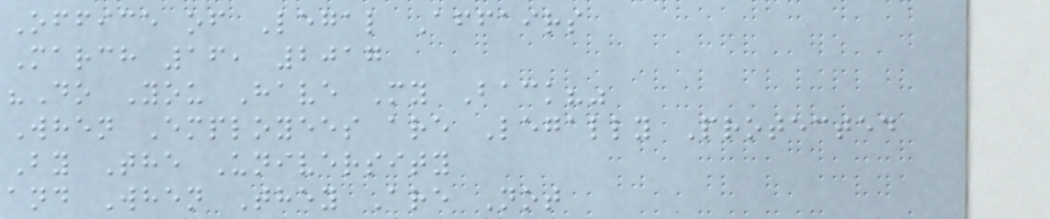Office of Legal Affairs
March 16, 2017
"Do You Have My Back?"
When Employees are Legally Protected
By The University
and When They Are Not
